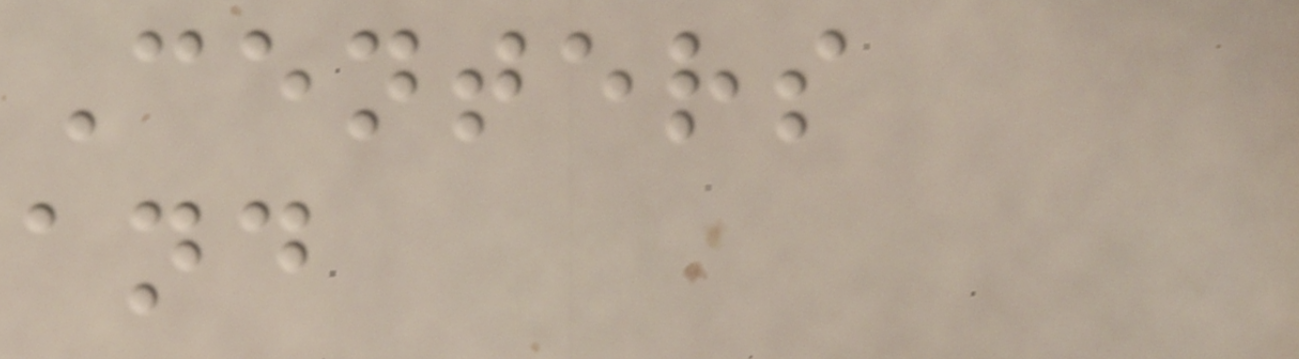Centers
and
